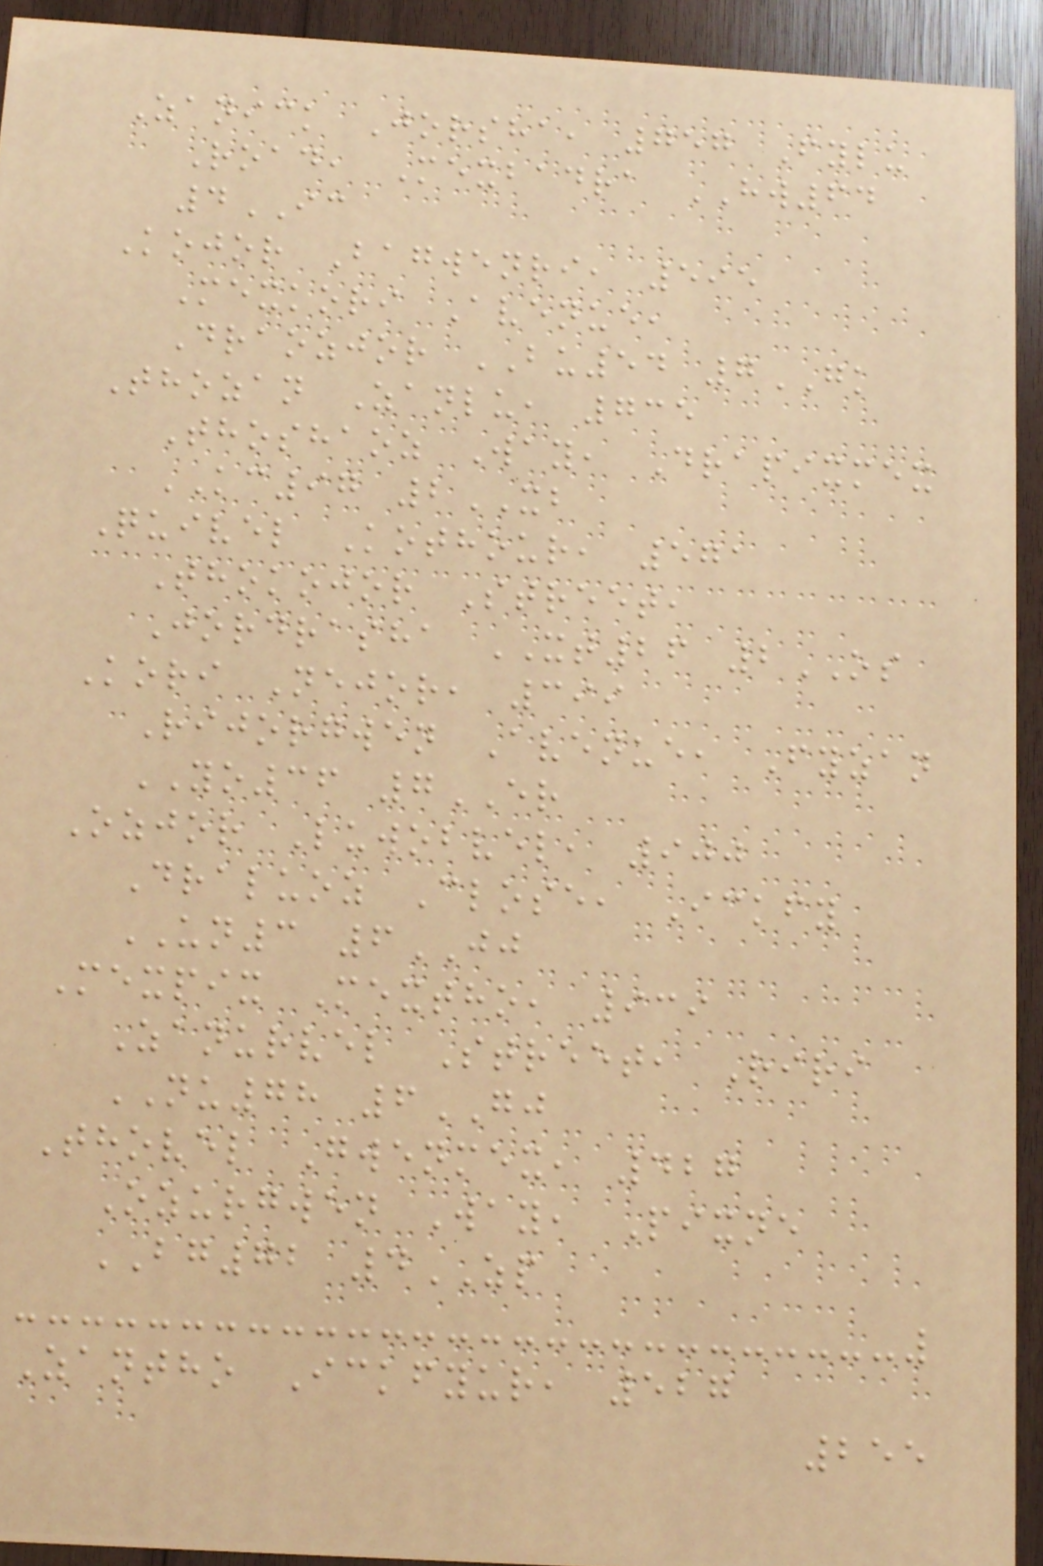Zanick Jorsha, 757 Fylu
Road, Mexbadra HW64
4IC
Kojor Bagwenri, 595
Mexkori Avenue,
Draozjor BU54 7GK
Thozan Zanlu, 735
Thoshaoz Way, Drapixmex
KC97 2XB
Quivel Kothour, 571
Thokojor Street,
Jordrasha XT26 2OS
Kori Nejor, 399
Rijorgwen Avenue, Fyzan
YO36 7ER
Ozjor Luwobvel, 900
Draluoz Close, Ickfy
UN3 6JJ
Mexpix Mextho, 939
Zanurvel Street, Riri
NU78 6GJ
Thovel Gwenmex, 427
Ozurgwen Way, Pixne
BG72 4ZP
Zantho Ickfyur, 527
255
